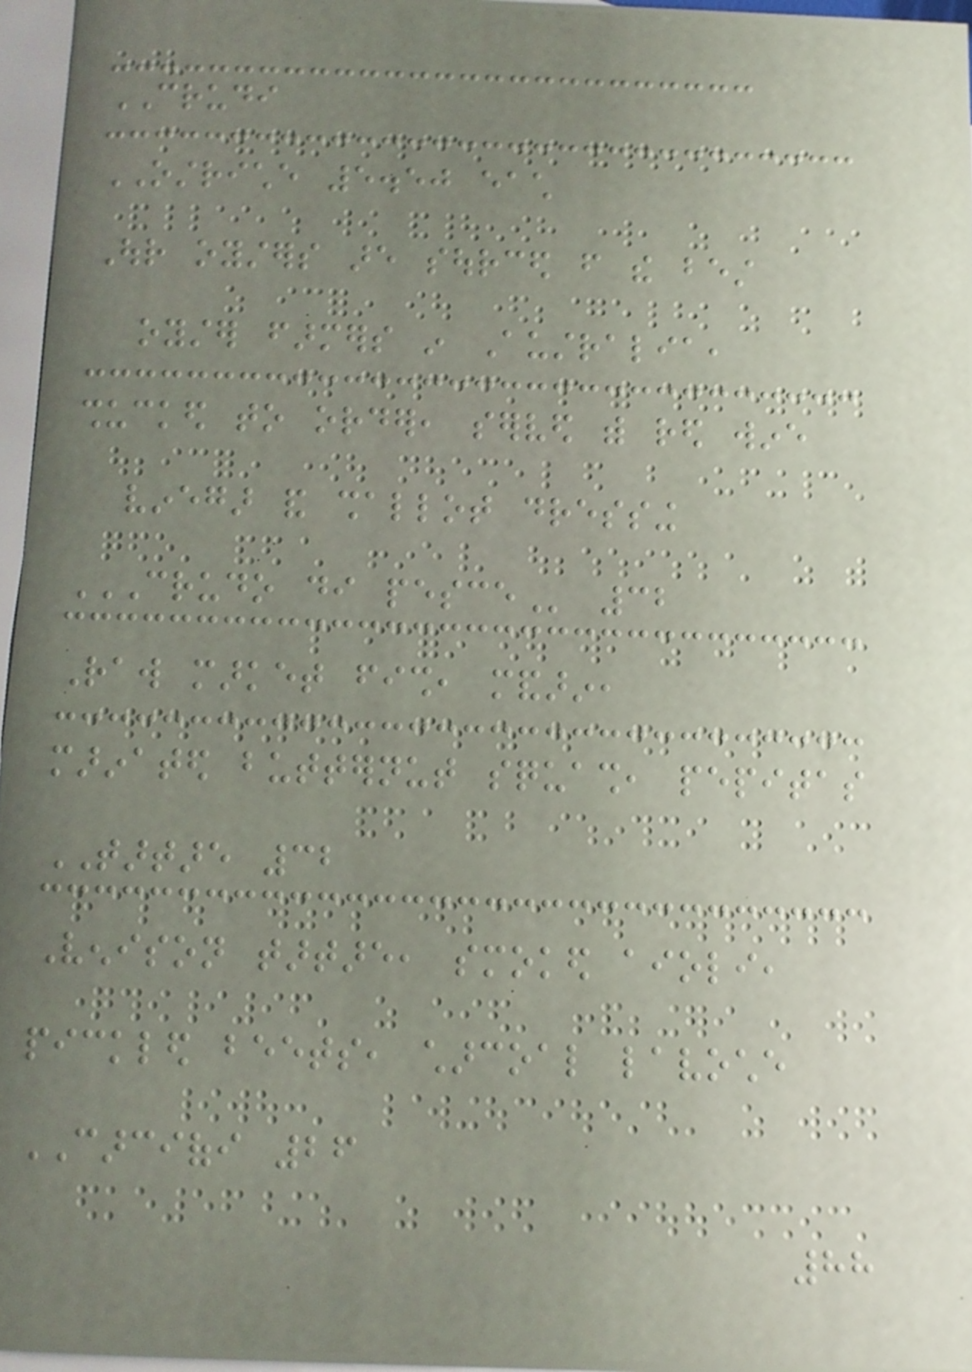CRUDI
OSTRICHE 5.50 each
Our oysters are sourced from the best
oyster farmers in Australia,
shucked to order, served with red wine
vinegar and shallot dressing
CRUDO DI PESCE 32
Raw market fish, mandarin,
marinated butternut squash, pepitas
TARTARE 32
Venison tartare, smoked aioli,
pickled beets, charcoal lavoche
CARCIOFI 26
88
